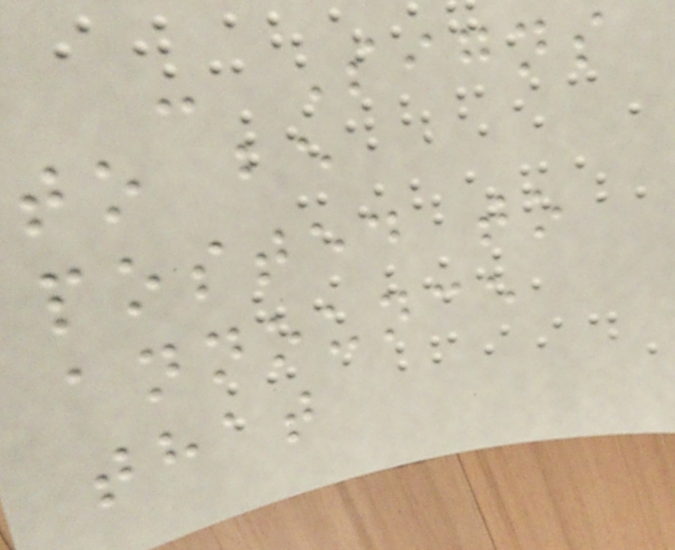- Signs
to be
posted to
announce
that
